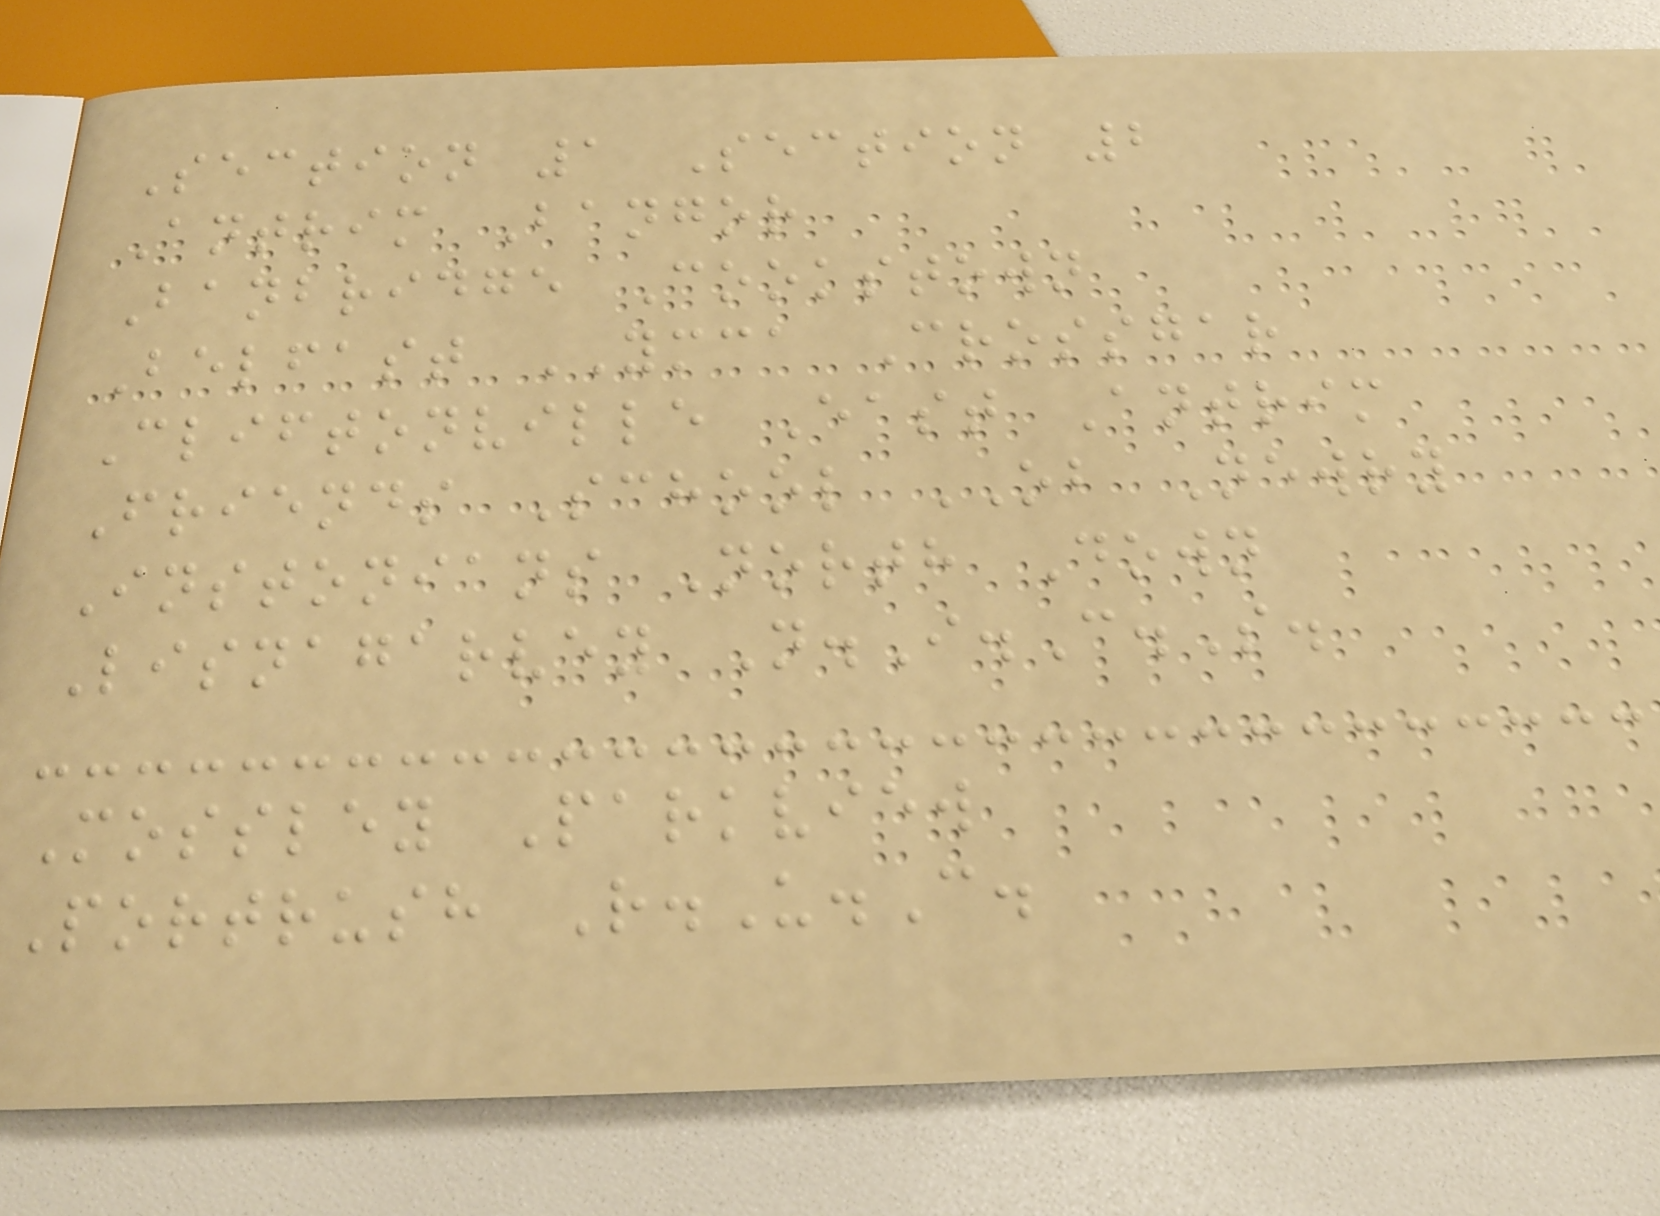Section 1 Section 2
Antrim Bangor
Banbridge Cookstown
Belfast YMCA Crossgar
Cliftonville East Antrim
Friends School OB Newry
Instonians North Down
Lisnagarvey N.I.C.S.
Mossley Parkview
Portrush R.U.C.
